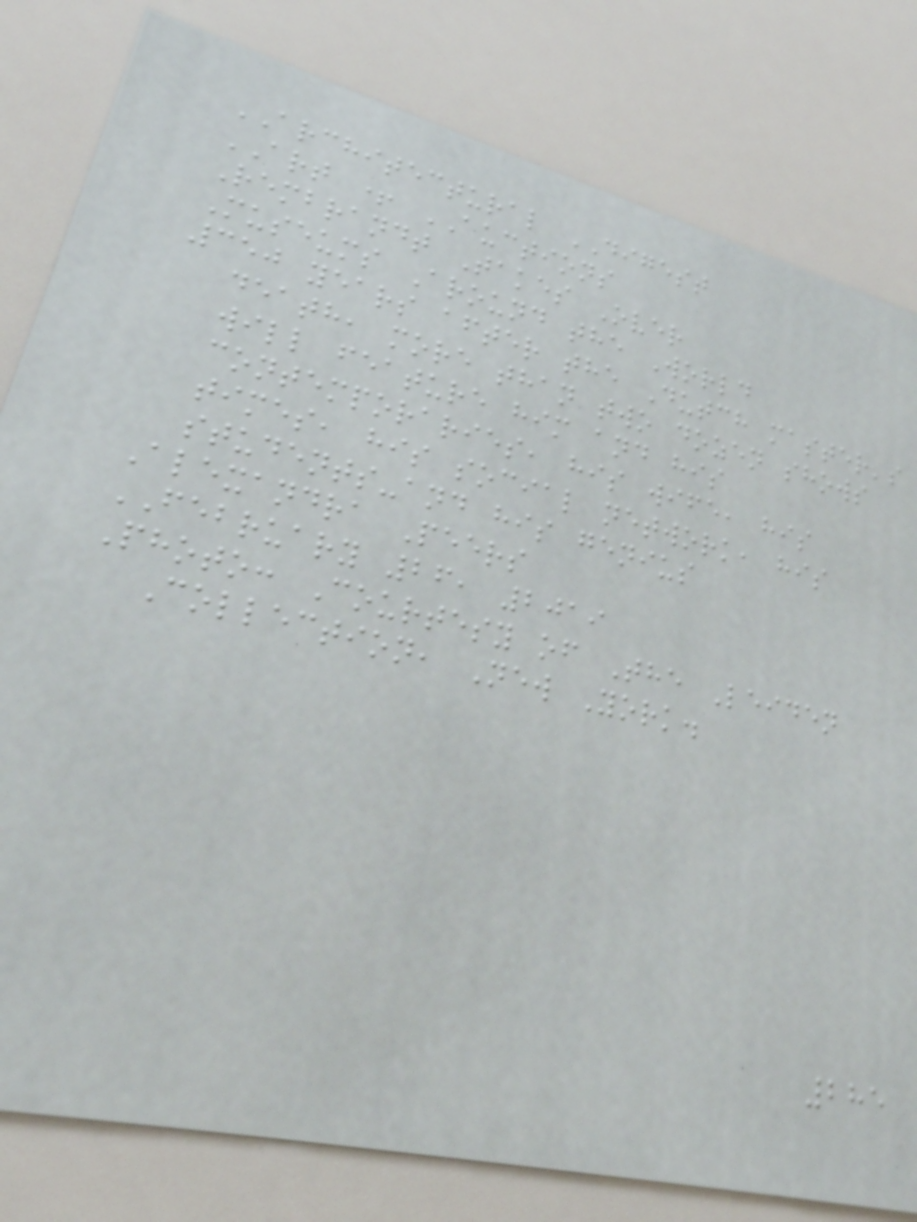ARCHITECTURAL DIGEST
ART + AUCTIONS
Rembrandt Takes Over
Museums Around the World
350 years after the Dutch master's
death, more than two dozen shows
will feature him and his
contemporaries, his wife, his
times, his social network, his
students-and his genius
Alexandra Peers
FEBRUARY 26, 2019
Photo: Courtesy of The Leiden
Collection, New York.
285
